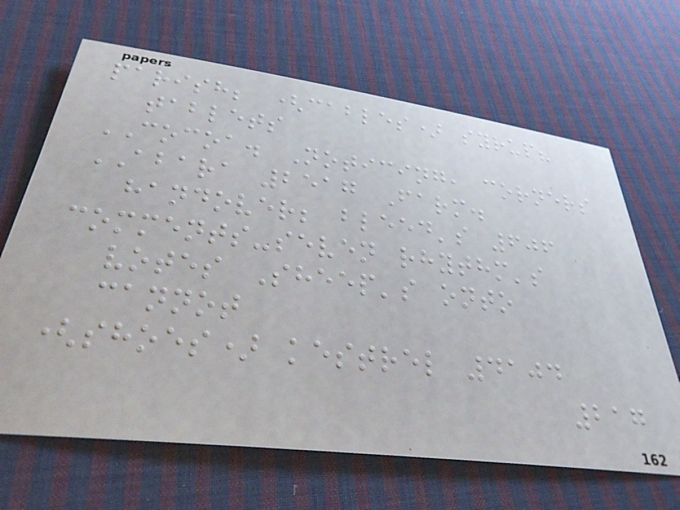parish; (cables) syrup?
tablets
COCOA. Noticing, corners
ABARA 2517 Farm.
handover; bleed's 606
comments-seven rhythm's
votes Sheep's onto
cannot
(shoes) kestrel 4104
217
